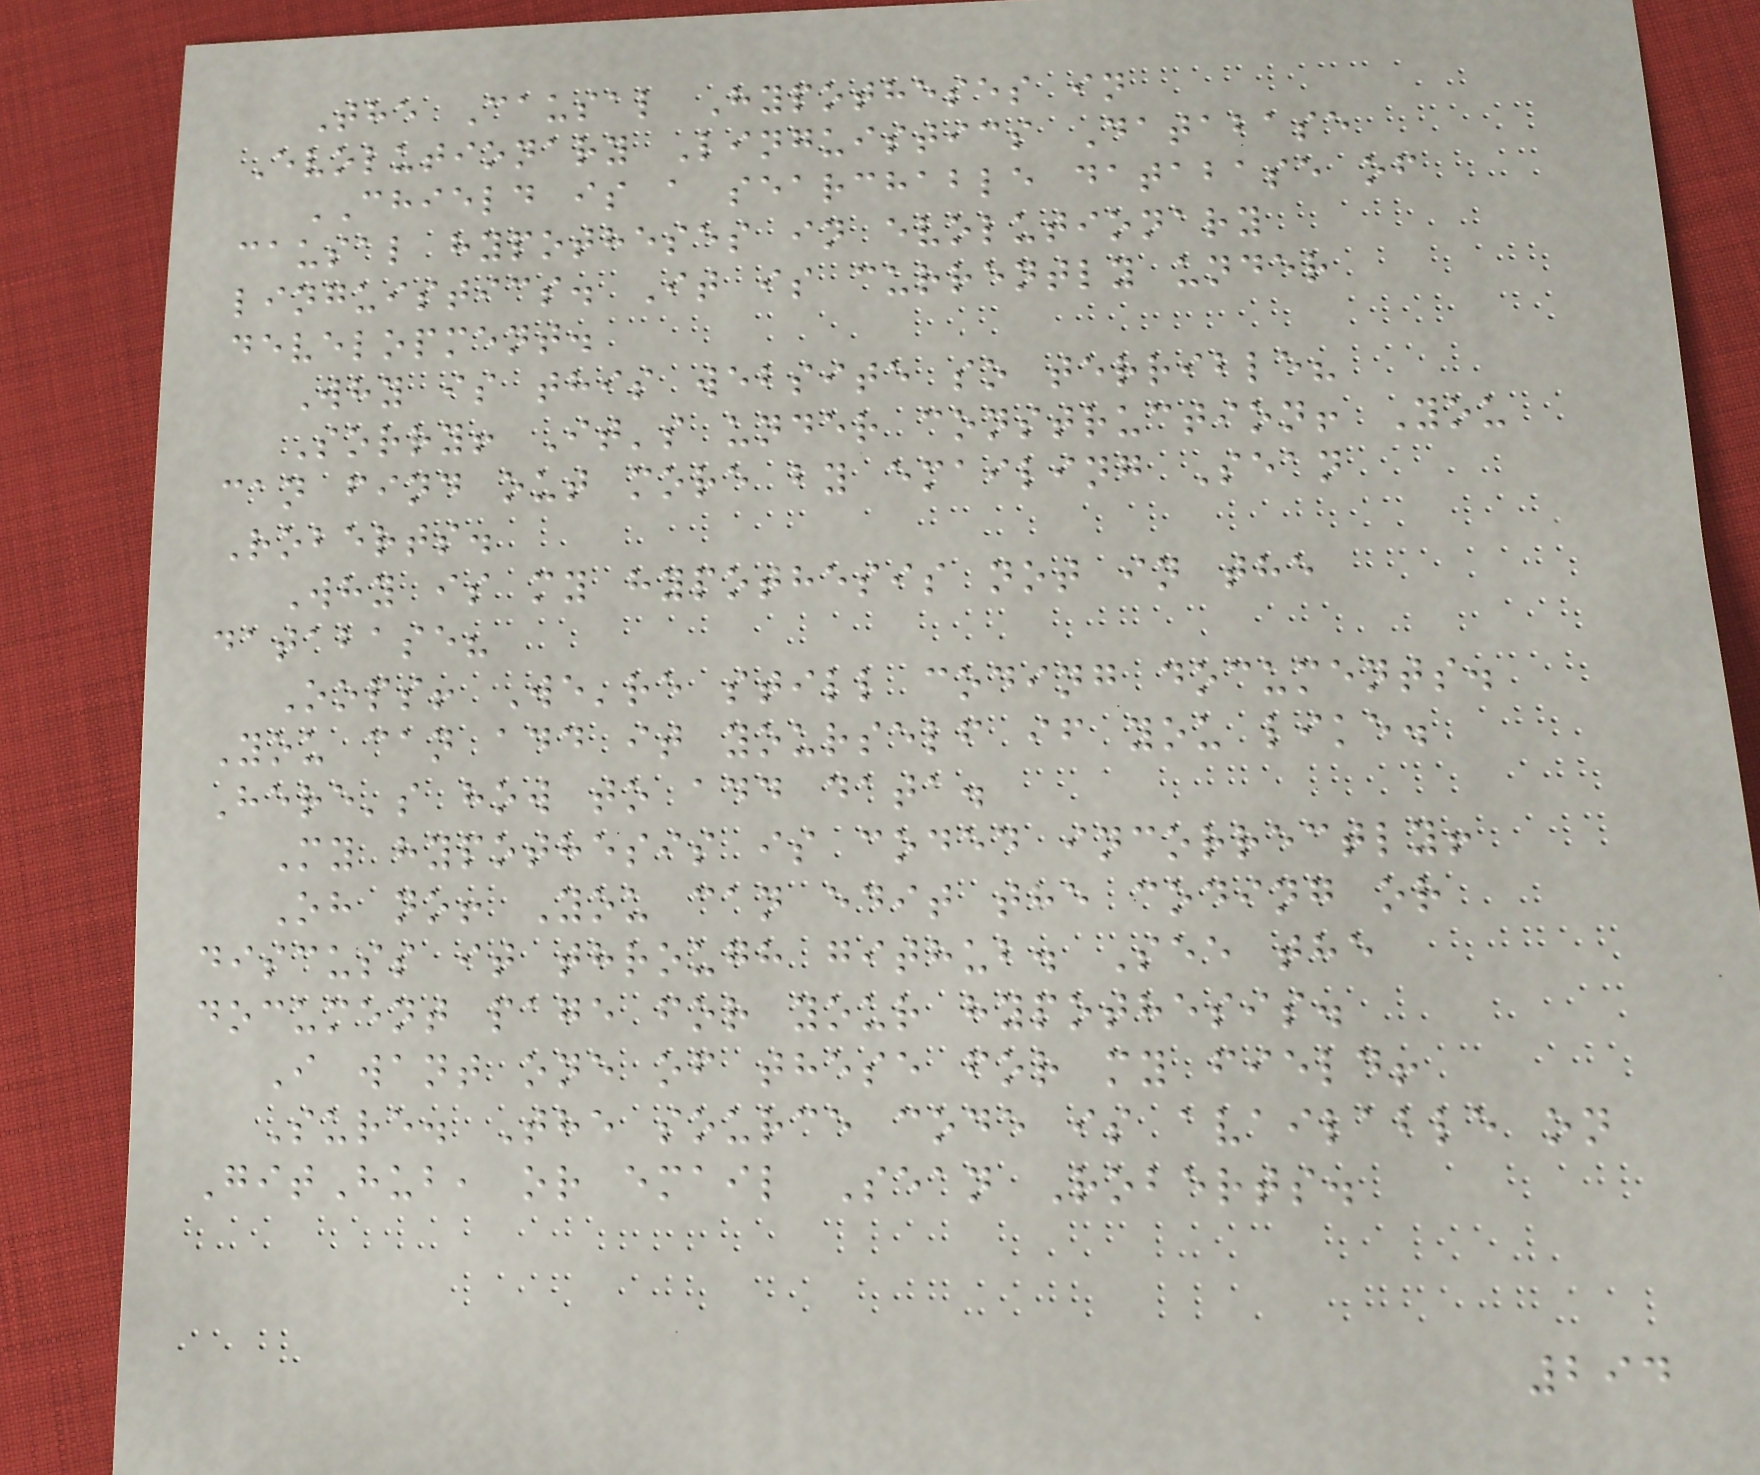The Causal Hypotheses in
Evolutionary Linguistics Database
CHIELD is a searchable database of
causal hypotheses in evolutionary
linguistics. It is currently under
development.
Why is this website so terrible?
Sorry! It's under construction! You
can find out more by emailing Sean
Roberts.
Why is my hypothesis not in the
database?
Oops! We're still coding documents.
You can add it yourself if you like.
Here's how to add data.
My hypothesis is coded incorrectly!
Oh no! You can edit the coding or
discuss it through github. See the
document page for your hypothesis.
I want one of these for my field!
Sure. The source code is available on
GitHub, or email Sean Roberts.
294
